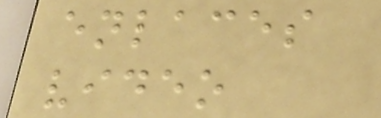enlaces
video
